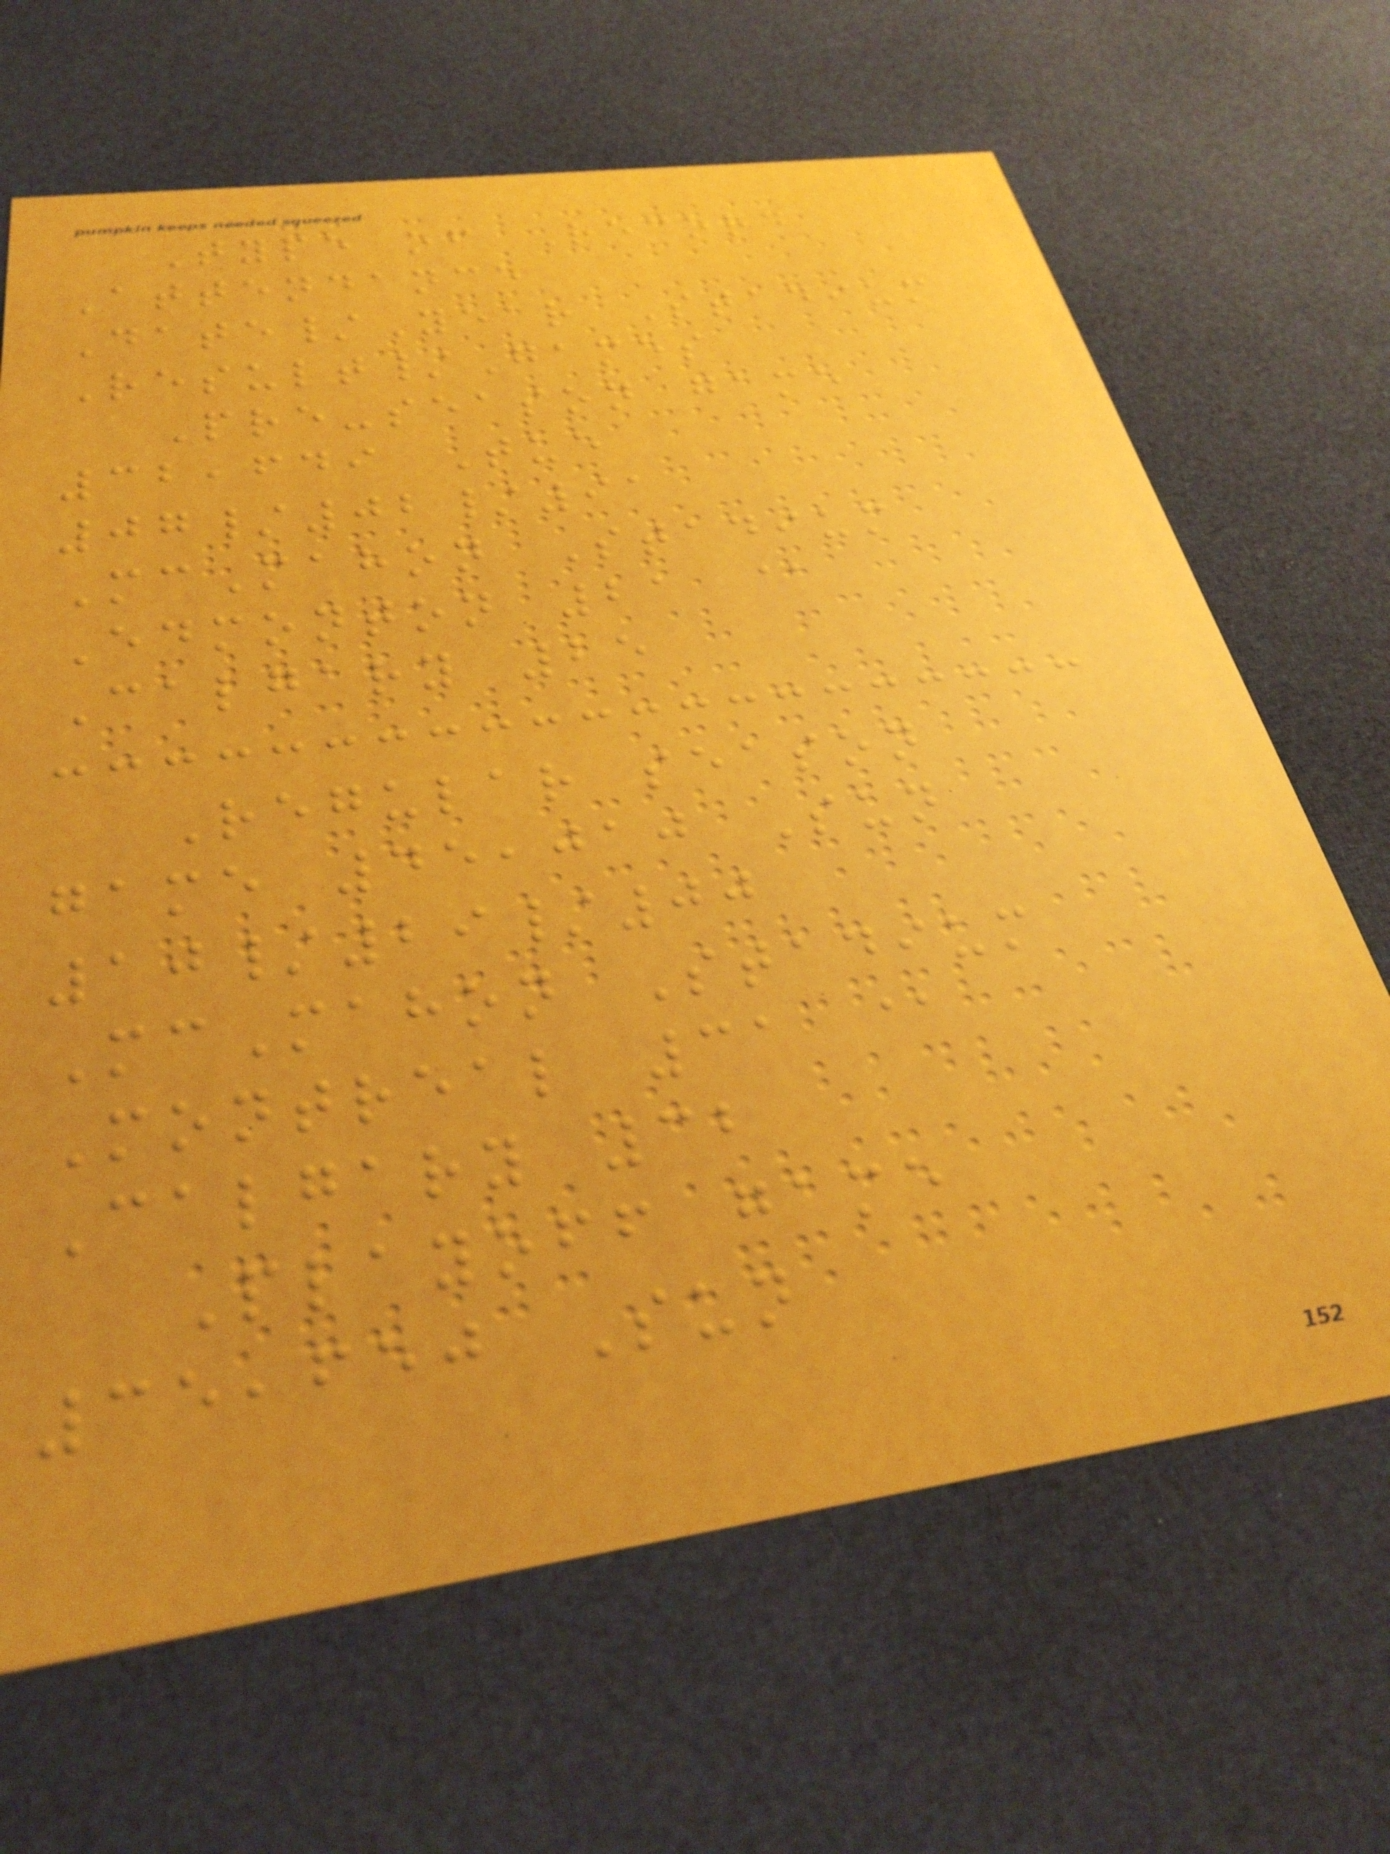Type of Record
Attendance
Date/Year Stadium
Result/Games
Pre-season game
32,649 Tue
07/02/91
McMahon Stadium
Edmonton 21 @
Calgary 25
Regular season
game 45,010 Sun
10/29/00
McMahon Stadium
Montreal 31 @
Calgary 32
Playoff game
35,650 Sun
